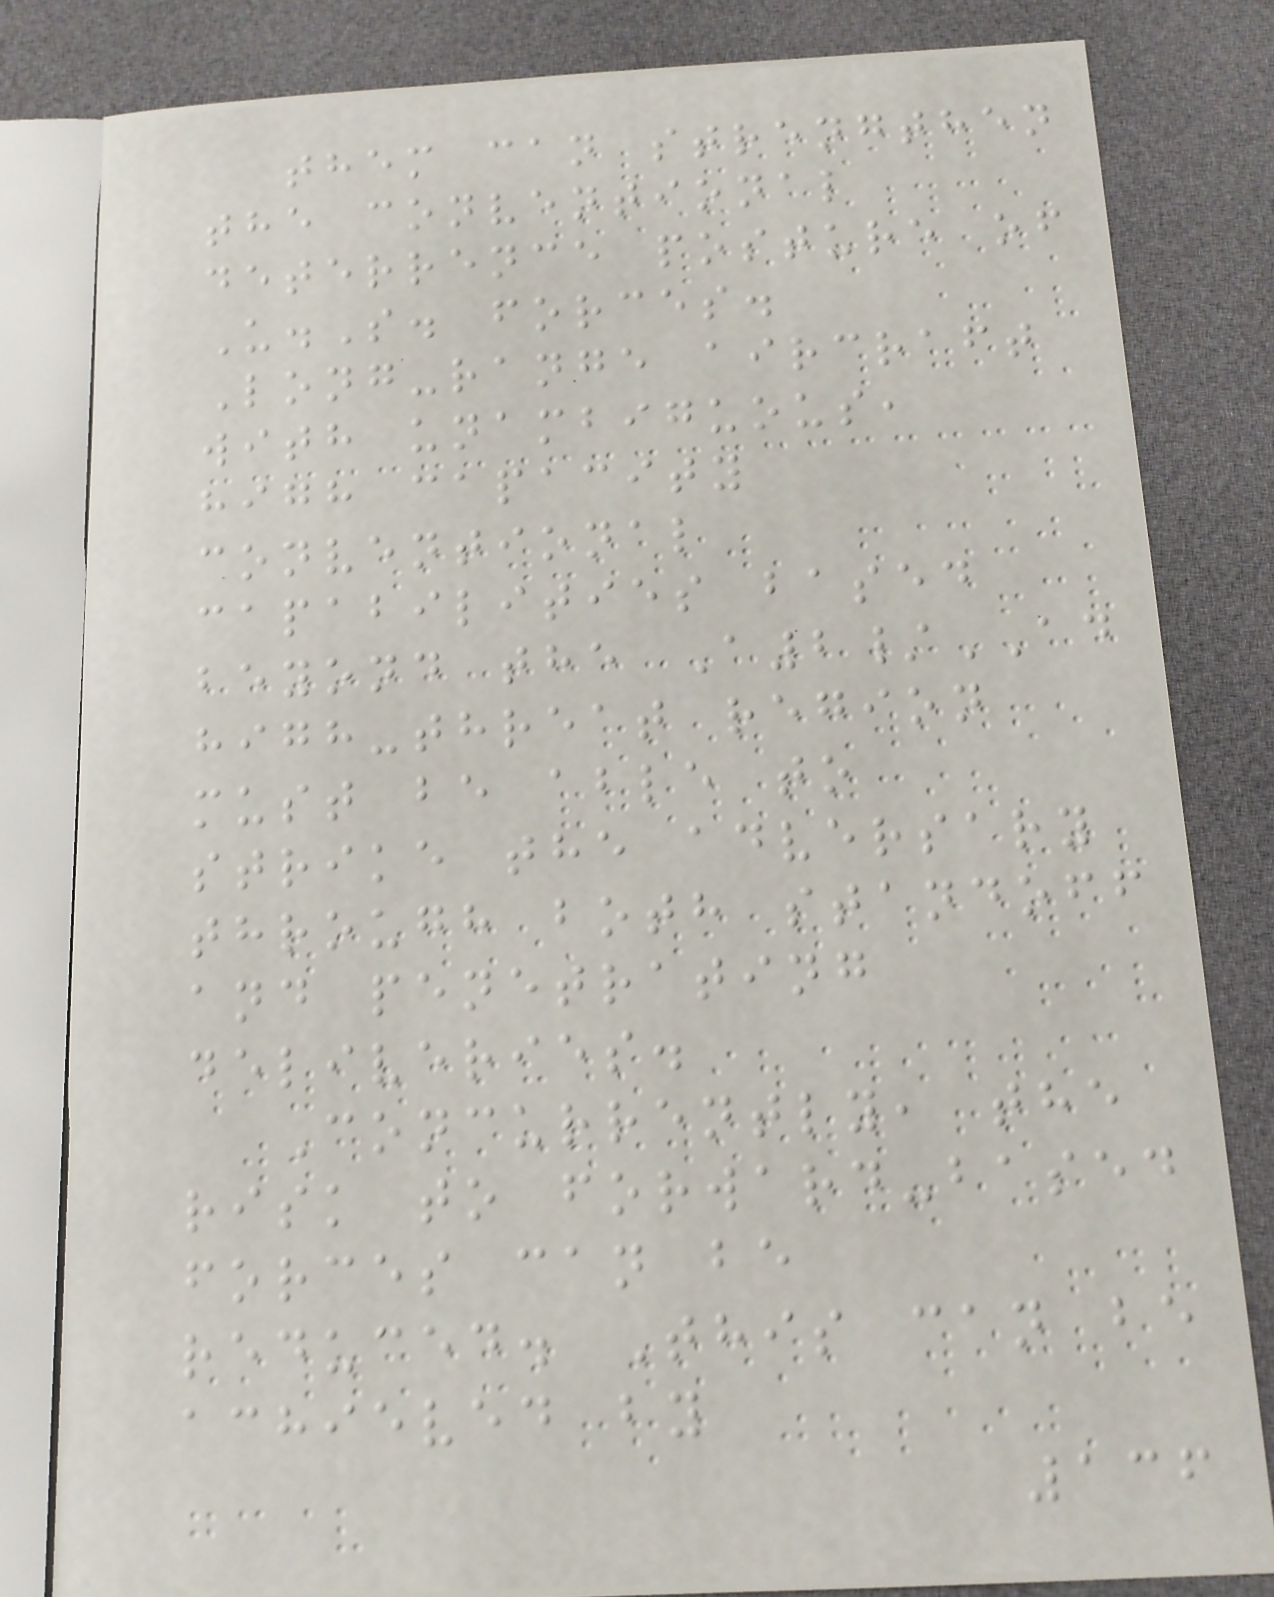them can strengthen
the conventional
deterrence posture of
U.S. forces.
Long-range aircraft
with unambiguous,
high capacity
conventional
capabilities based
beyond the A2/AD
high-threat region
must be able to
strike the adversary
through both standoff
and penetrating
deliveries.
Concurrently, the
risk to forward-based
forces can be
reduced. This can be
achieved by
136
